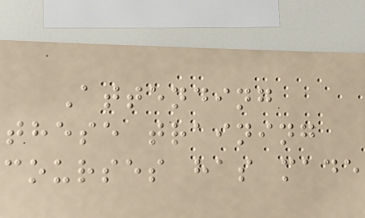Attending
these training
courses has made
